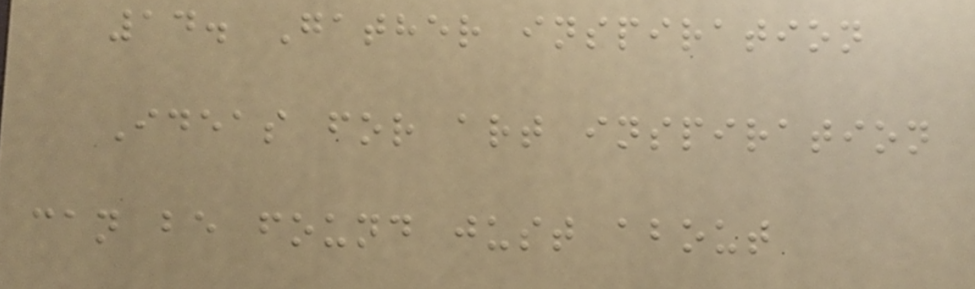14. Gather inspiration
Ideas for art inspiration
can be found just about
